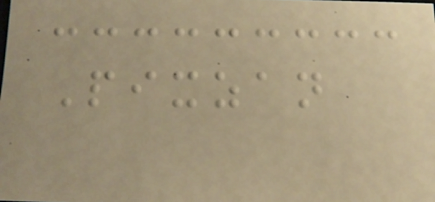Pixzan
